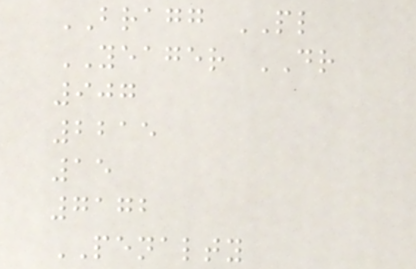BRAGG PL
YEAGER DR
907
2215
15
7172
PENALTY
